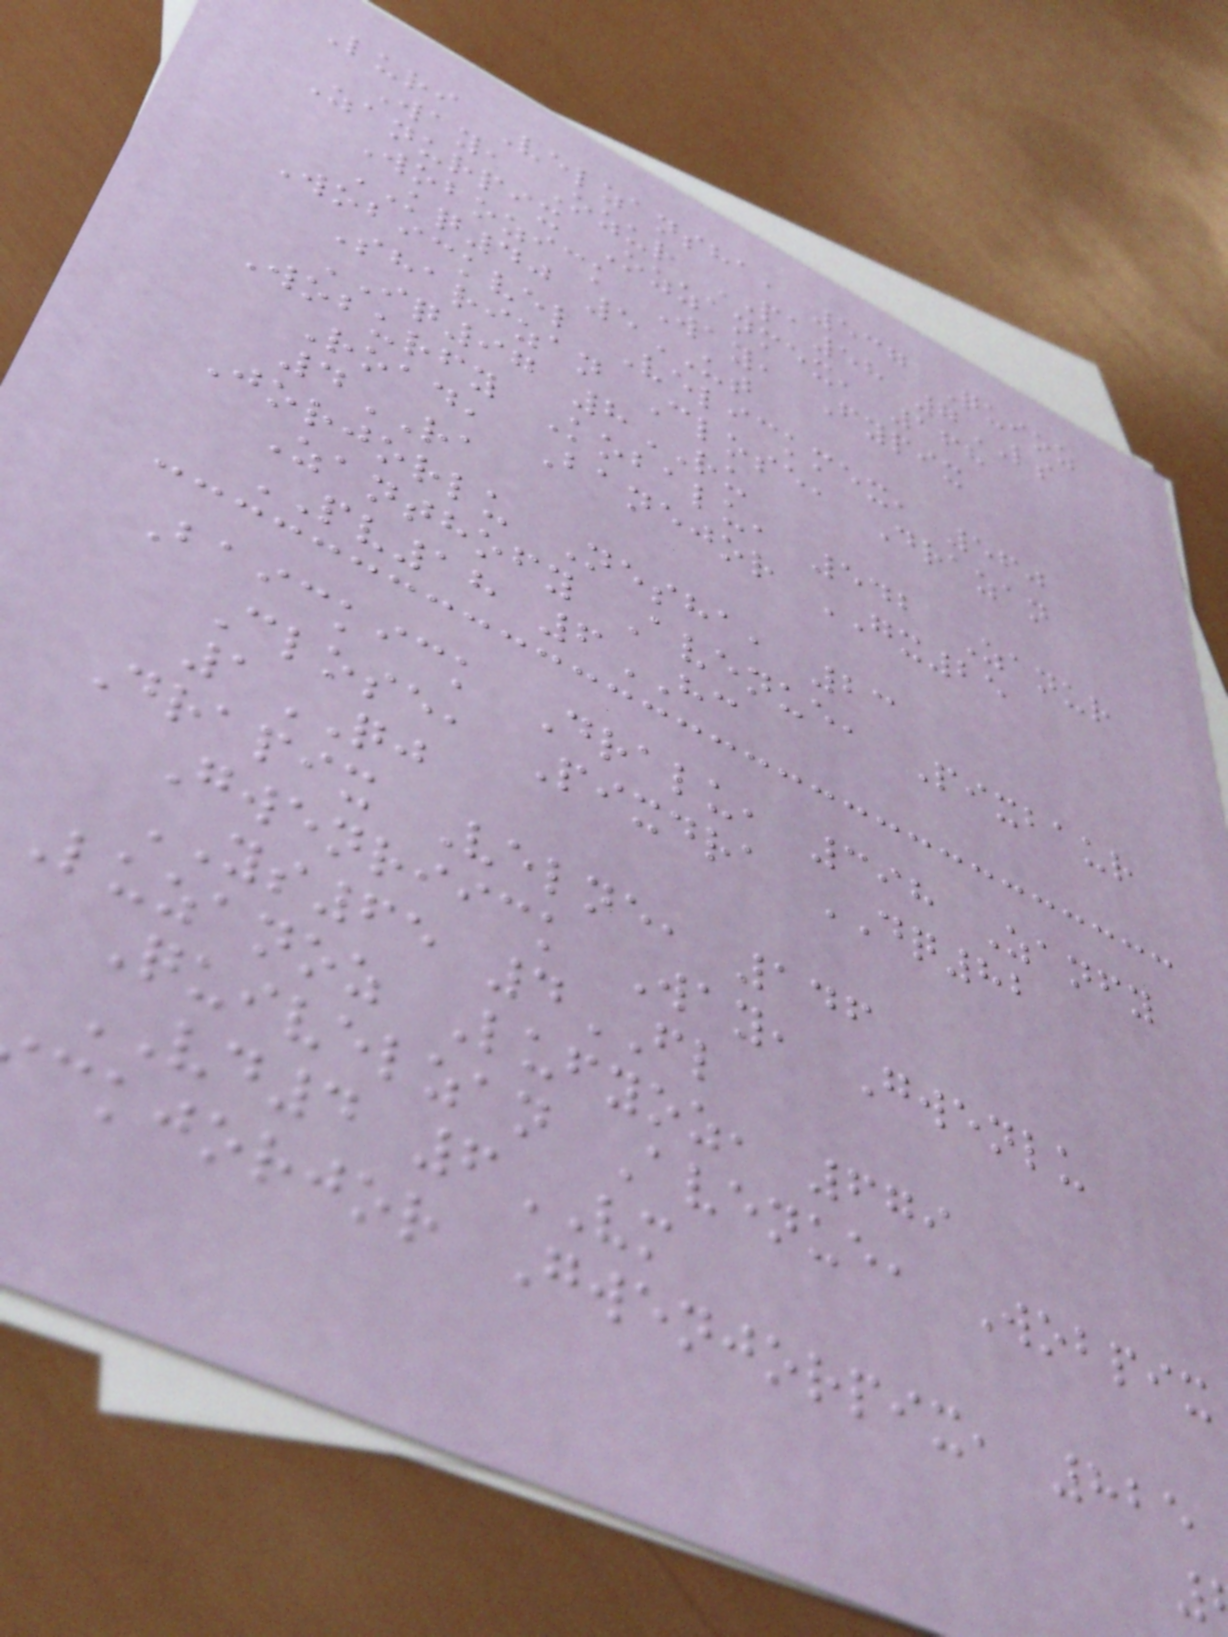Luri Velzansha, 537 Quioz
Way, Ozur PA58 7LS
Zanurpix Ozzanmex, 168
Wobozick Way, Fypix
KQ40 5UT
Wobickvel Velickmex, 560
Sharizan Close, Drazan
IQ97 8RU
Woburfy Kobalu, 542 Zanur
Road, Banejor GX25
4RA
Jorjorlu Nesha, 23
Zanthofy Avenue, Pixbaur
PV18 6HC
Baickick Dralu, 398 Zanfy
Close, Pixdra DQ82
1QJ
Drapix Velne, 146
Gwenriick Way, Gwenlu
YS65 4FL
Luzanoz Lufyoz, 679
Quivelzan Avenue, Wobpix
VD4 6VM
ckjorjor Gwenjorpix, 825
